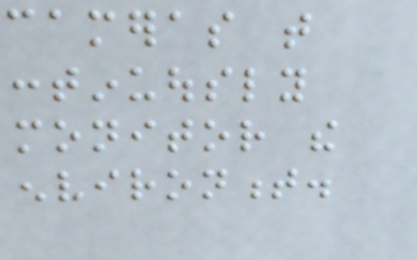cameras that
continuously
monitor the
environment.
